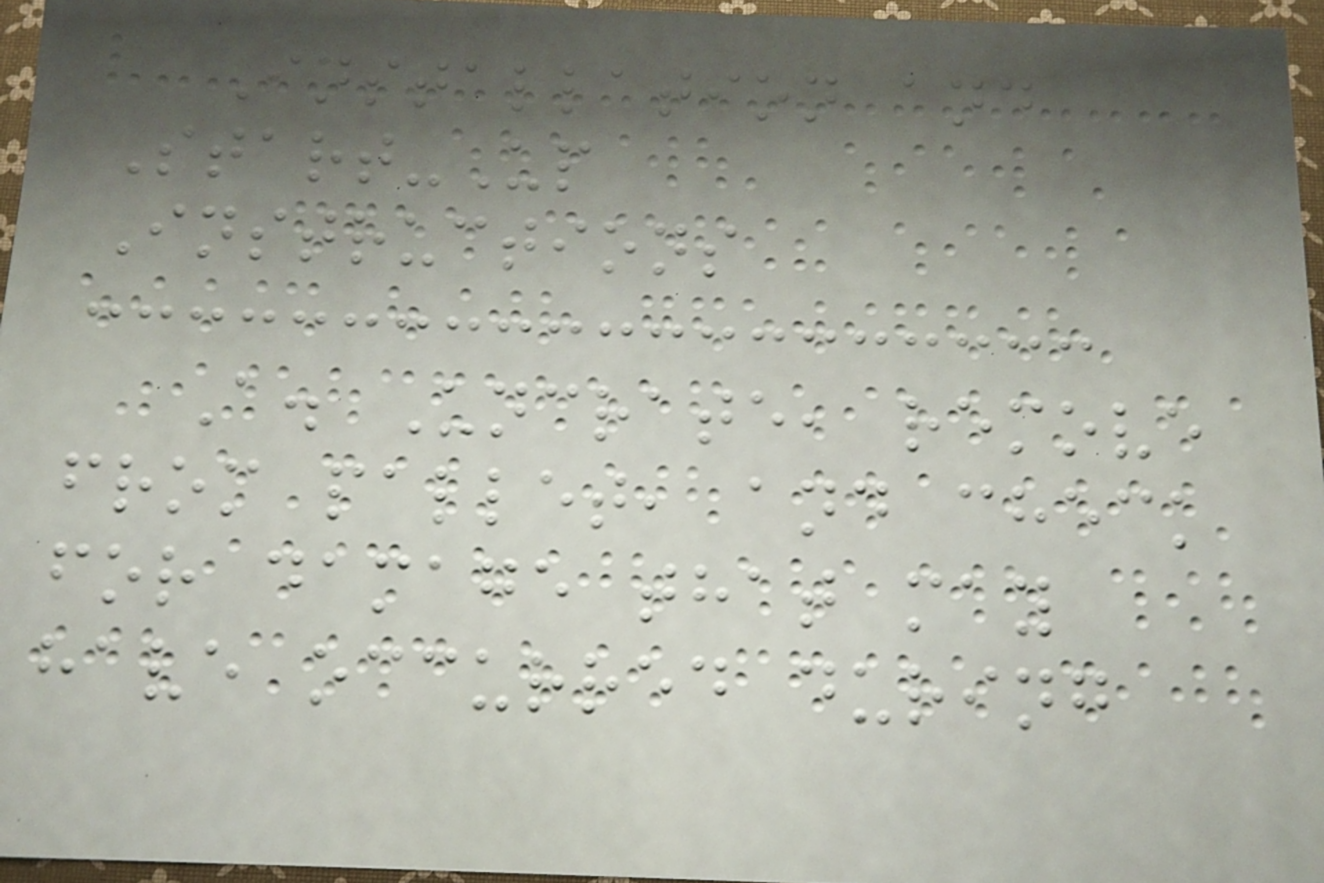Installation and
Start-Up
Instructions
A. Uncrate, remove
from pallet, and check
for damage that may
have occurred during
